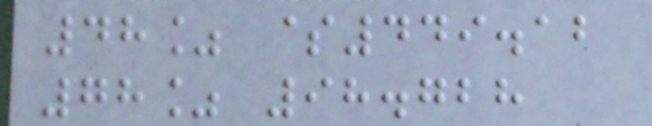48% $449.12
78% 98.728
